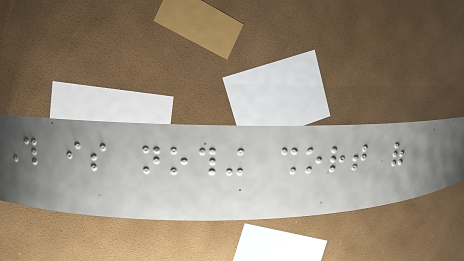This is nothing short of
